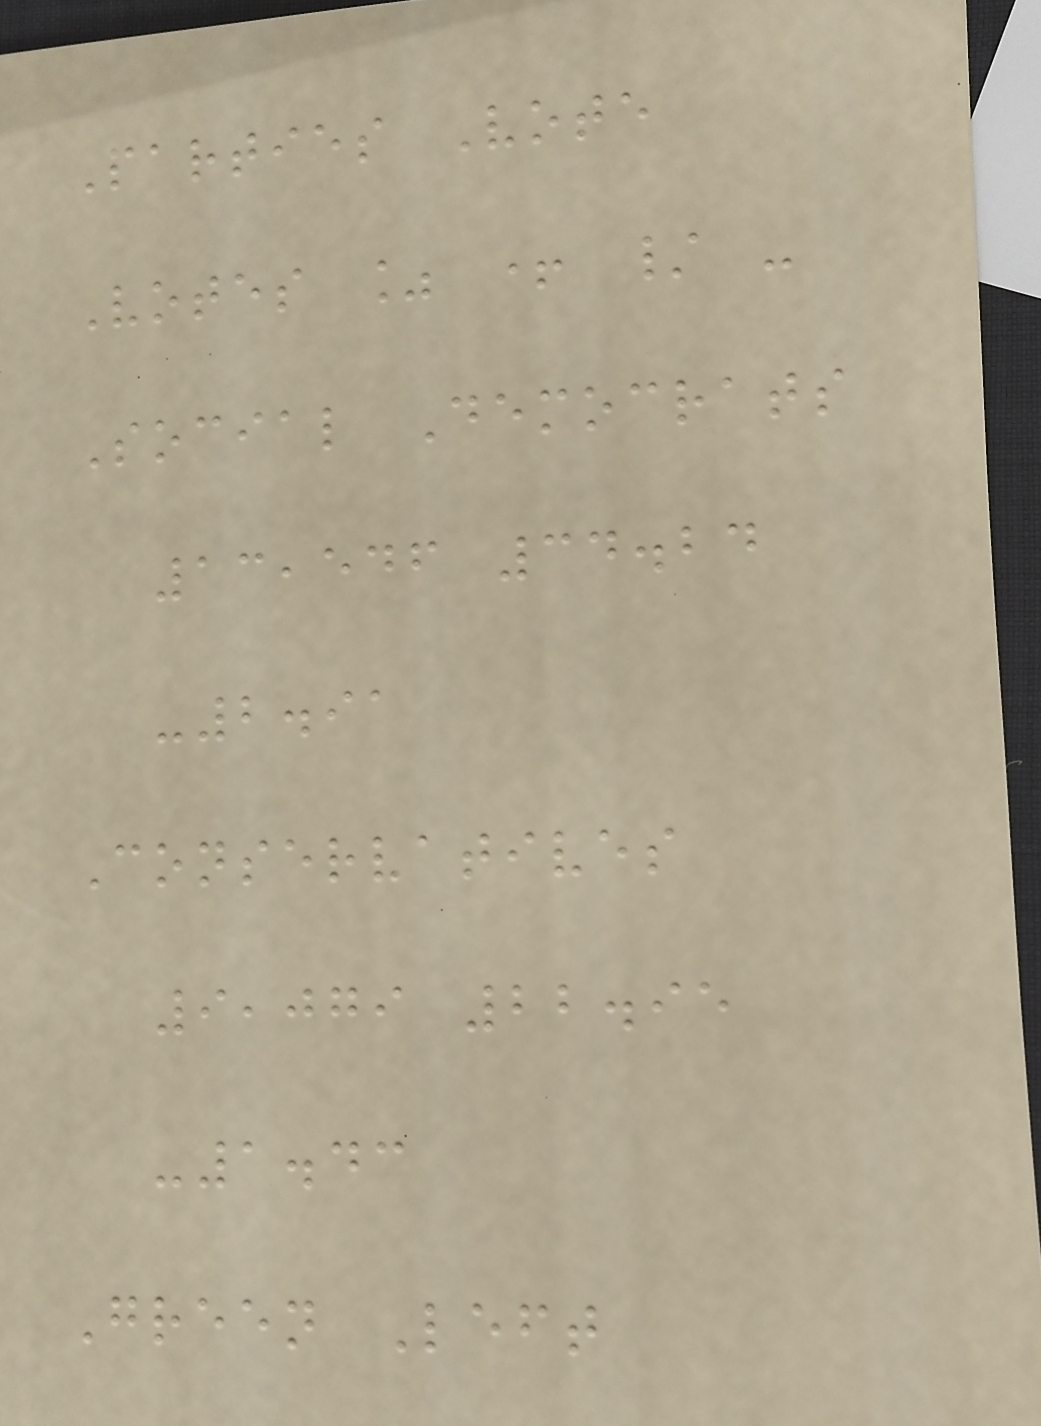Parties Vote
Votes % + / -
Social Democrats
13,546 34.24
-2.91
Conservatives
9,079 22.95
-1.43
Green Left
